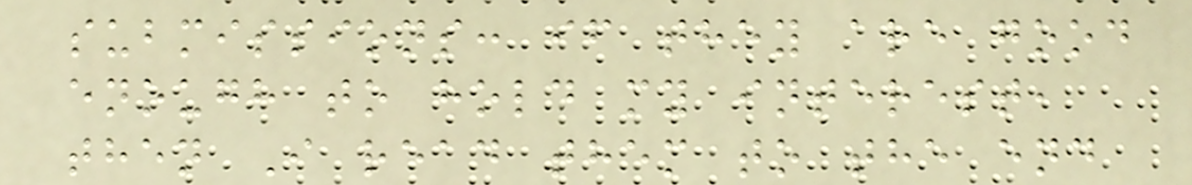submissions: if they are good
enough to hold my interest,
then I read them to the end
